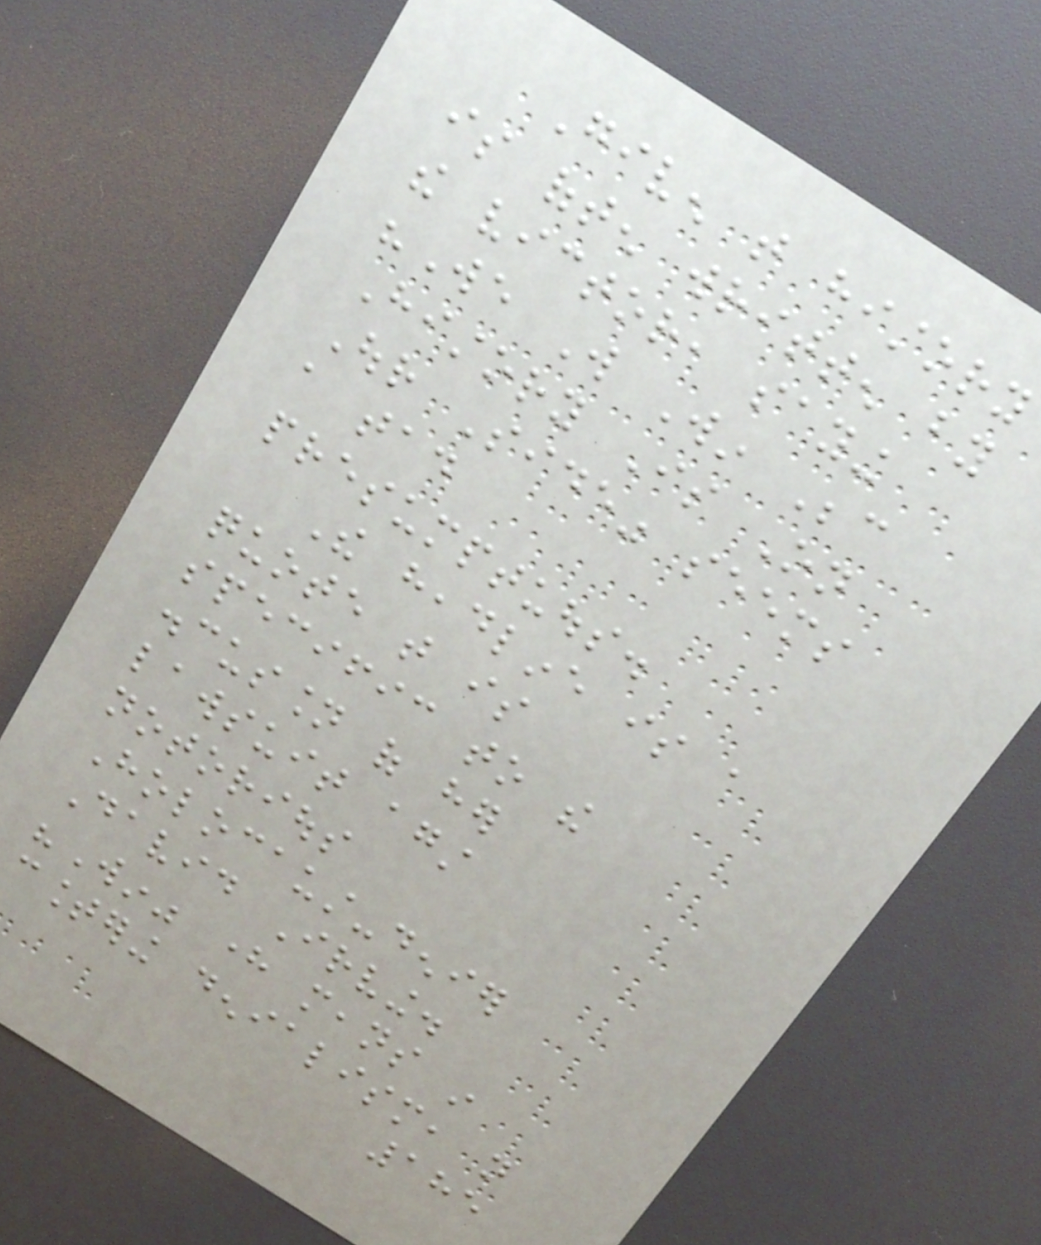Given that history
is often written by
the victor, saying
"We Will Win Because
History Is On
Our Side" seems
a tad
presumptuous.
The headline is a
quote that is
specific to the
discussion of her
lawsuit against
notorious
Holocaust-denier
David Irving.
"Win" here means in
countering denialism, not
185
